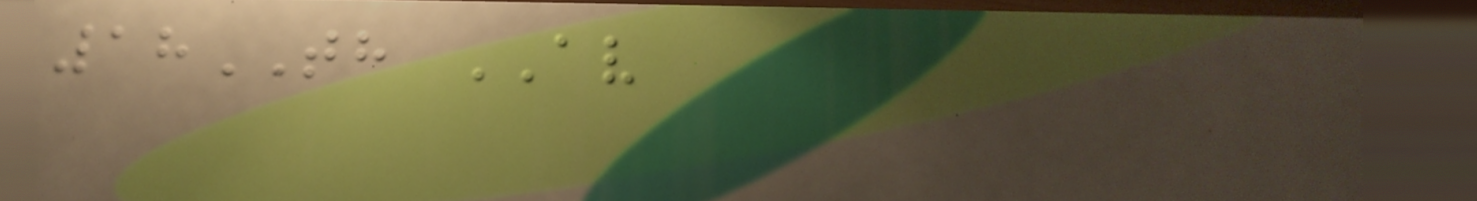18TH AV
